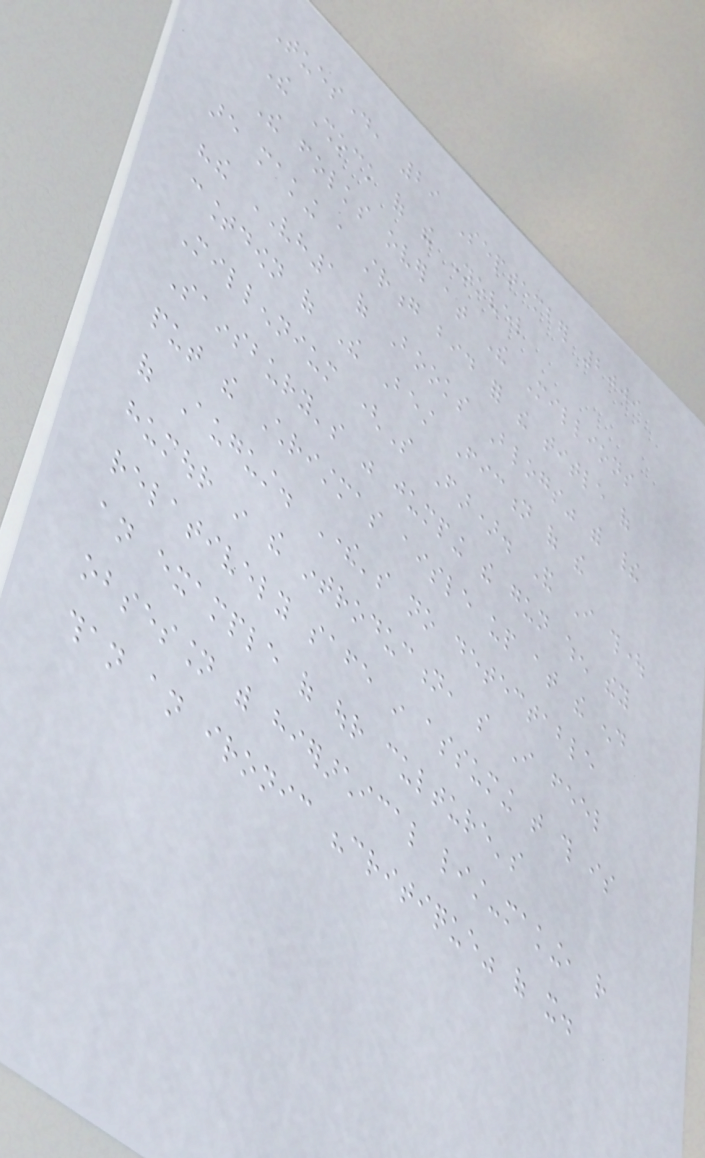Tuesday, 29 September 2009
The Shock of the Novel
The folks over at The Millions
are making a strong bid for the title of
"the VH1 of Books Blogs" with their
countdown of The Best Fiction of the
Millennium (So Far). And I thought
Sainsbury's was jumping the gun when they
put the Christmas aisle up at the end
of August. There's no detectable
humour in the introduction, so I feel
relatively safe in assuming that this is
an example of our culture's
obsession with hierarchical list-making, rather
than an ironic "critique" of it.
